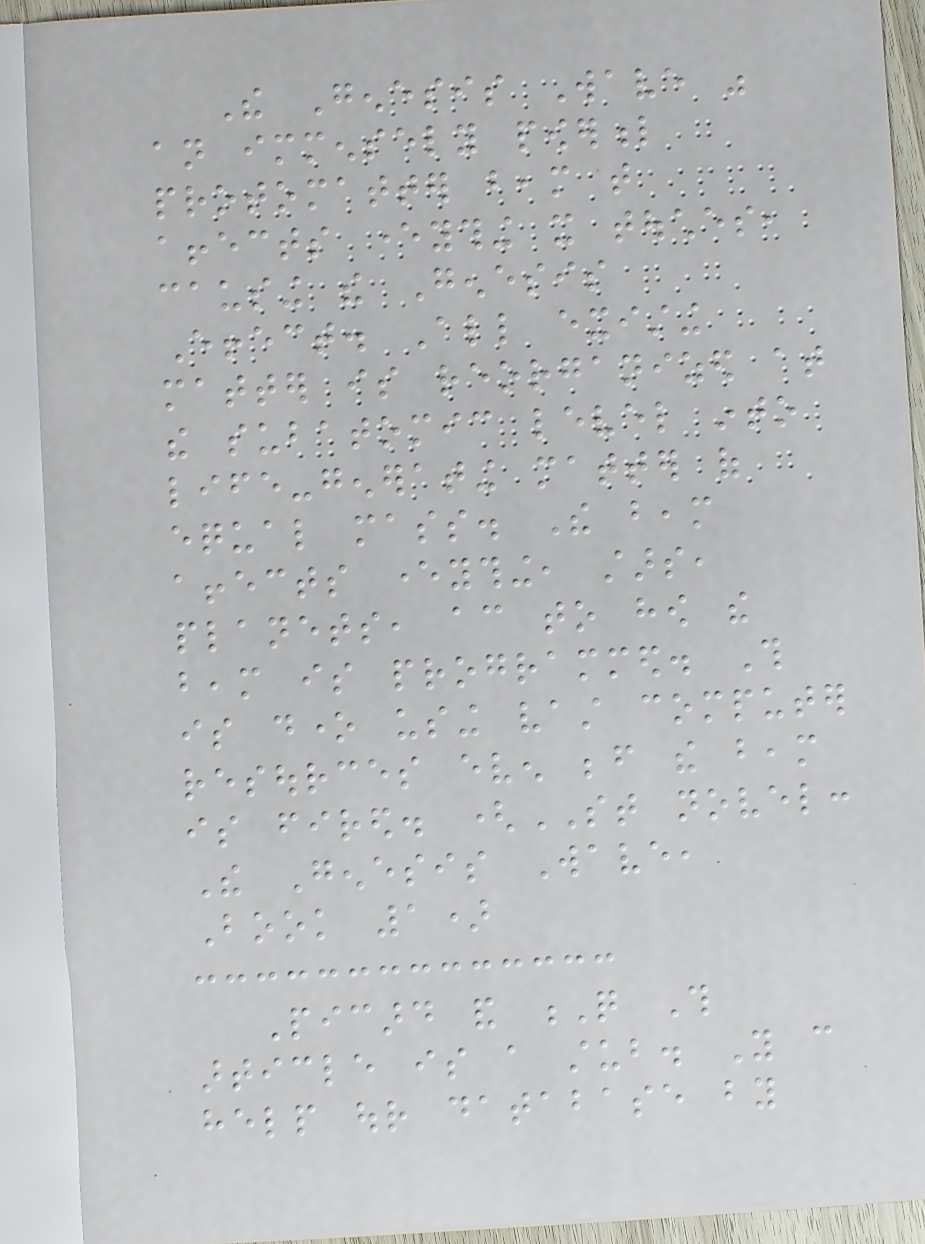The Genesis Wave was
an immensely powerful
protomatter beam that
affects everything it touches,
causing the Genesis
Effect. All existing
matter is reorganized at
the subatomic level into
life-generating matter of
equal mass. The beam
affects everything, stars,
planets, according to how the
beam is programmed. This
is done using vast computer
resources even before the beam
is fired. (ST novel:
The Genesis Wave,
Book 1)
Picard and Q This
article is a stub. You can
help our database by
